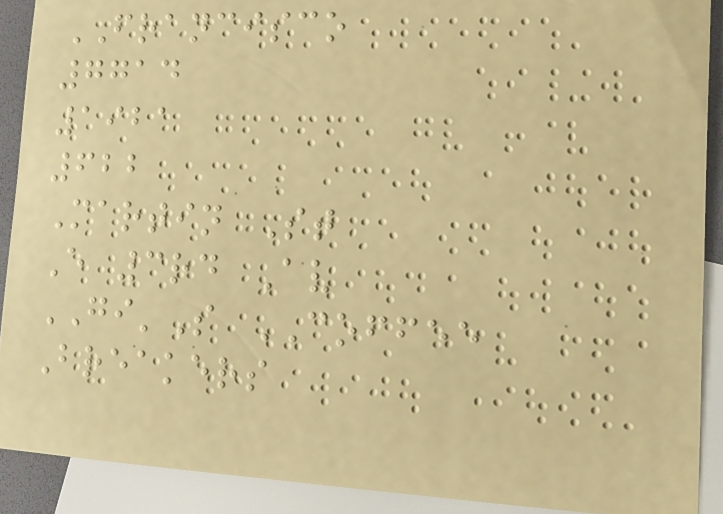FRANCISCO
7714
1921
622
Martin St
E 3rd Av
GI'S COFFEE
Breakers
